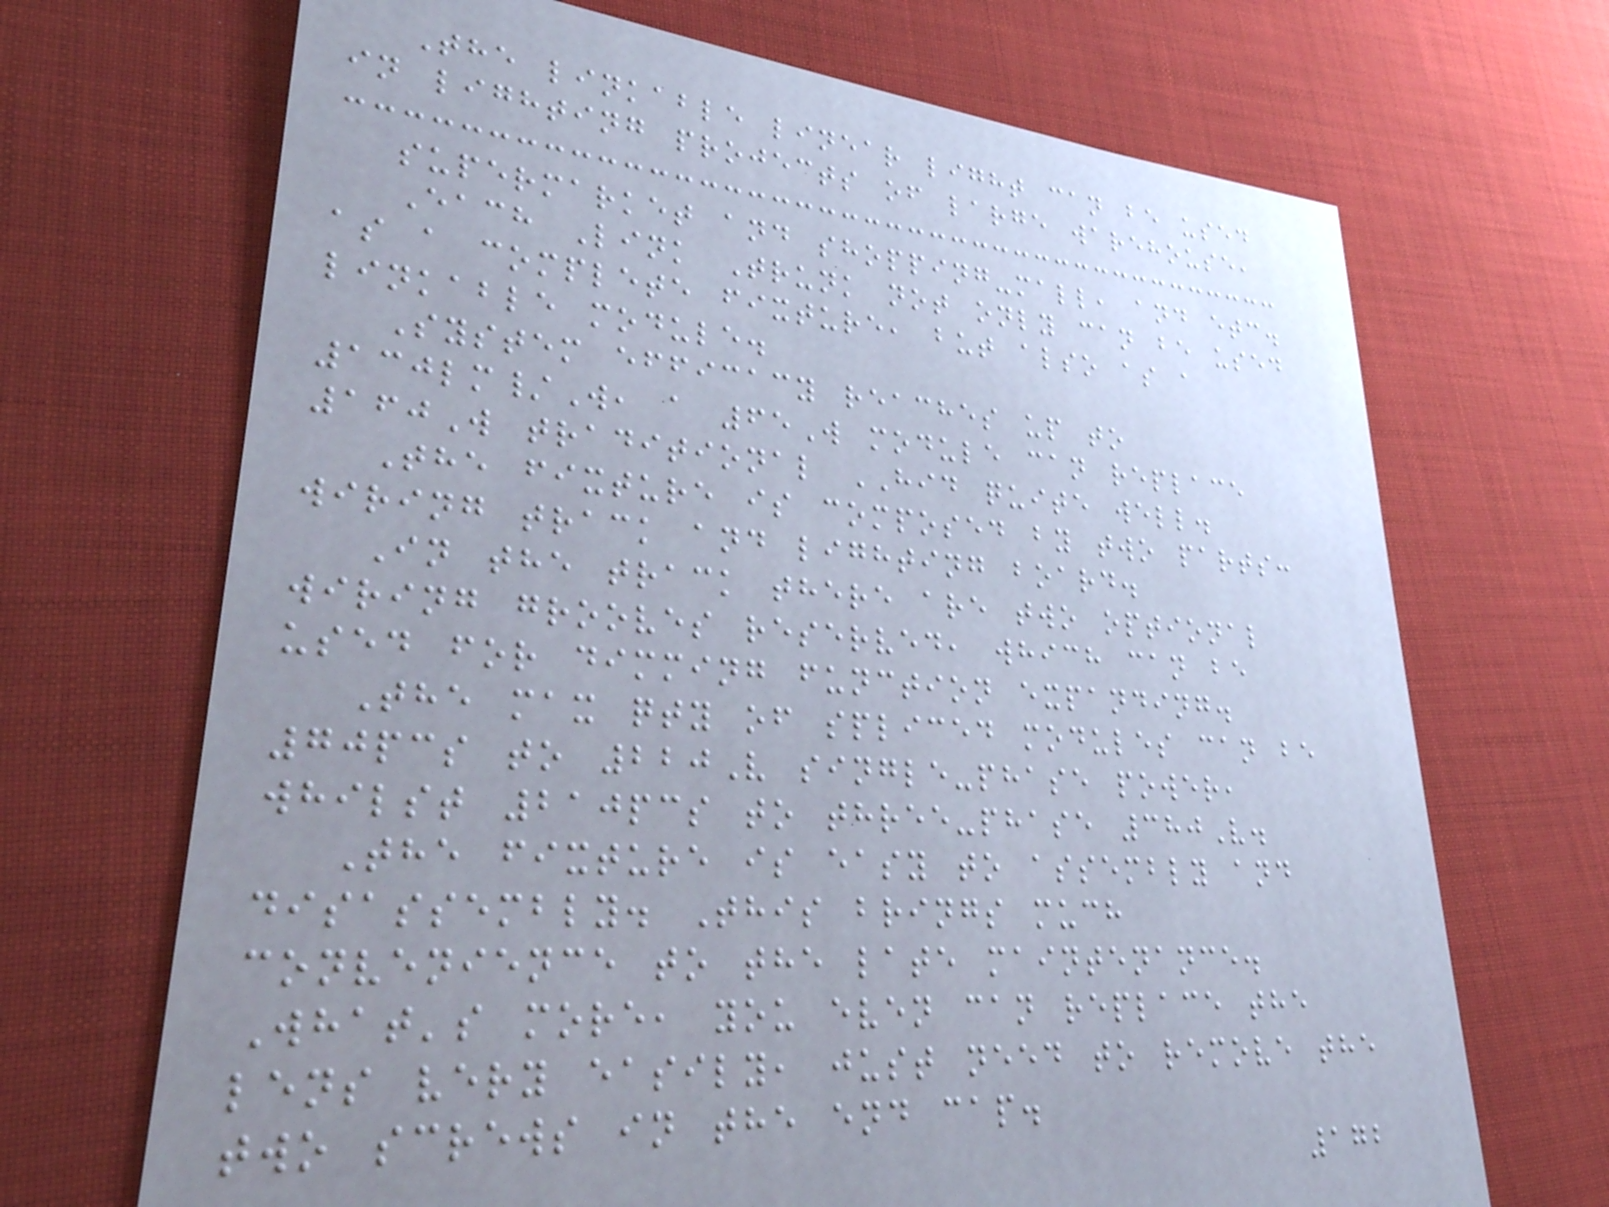The linkable linear light can be used
in lighting projects of large warehouse,
supermarket and shopping-mall, and etc.
Each Link Trunk not only can be used
as a complete fixture, but also as a
linkable module.
System efficacy reaches up to
130lm/W, a 65W module can replace
160W traditional HID quite well.
The fixture is composed by two parts:
wiring track and lighting board.
In the track there are two optional
wiring grooves reserved, which can be
used for dimming function expanding.
The max qty of spliced modules can be
70pcs to 220V single-phase power,
whilst 210pcs to three-phase 380V.
The fixture is easy to assembly and
disassembly. This brings much
convenience to the late maintenance.
What's more, you even can replace the
lens very easily, just need to remove the
two screws in the end cap.
172
